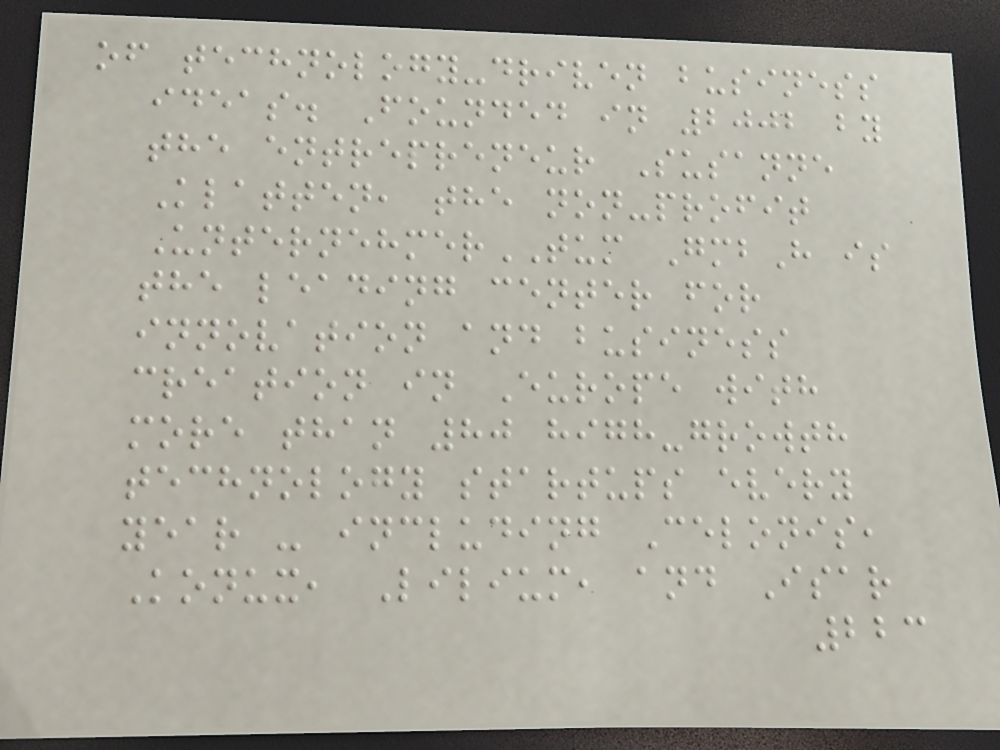of technology-driven business
ideas. Founded in 2002 by
the entrepreneur Susanne
Klatten, the non-profit
UnternehmerTUM GmbH is
the leading center for
innovation and business
creation in Europe with
more than 80 high-growth
technology startups every
year - including Celonis,
Konux, Lilium, and Isar
223
